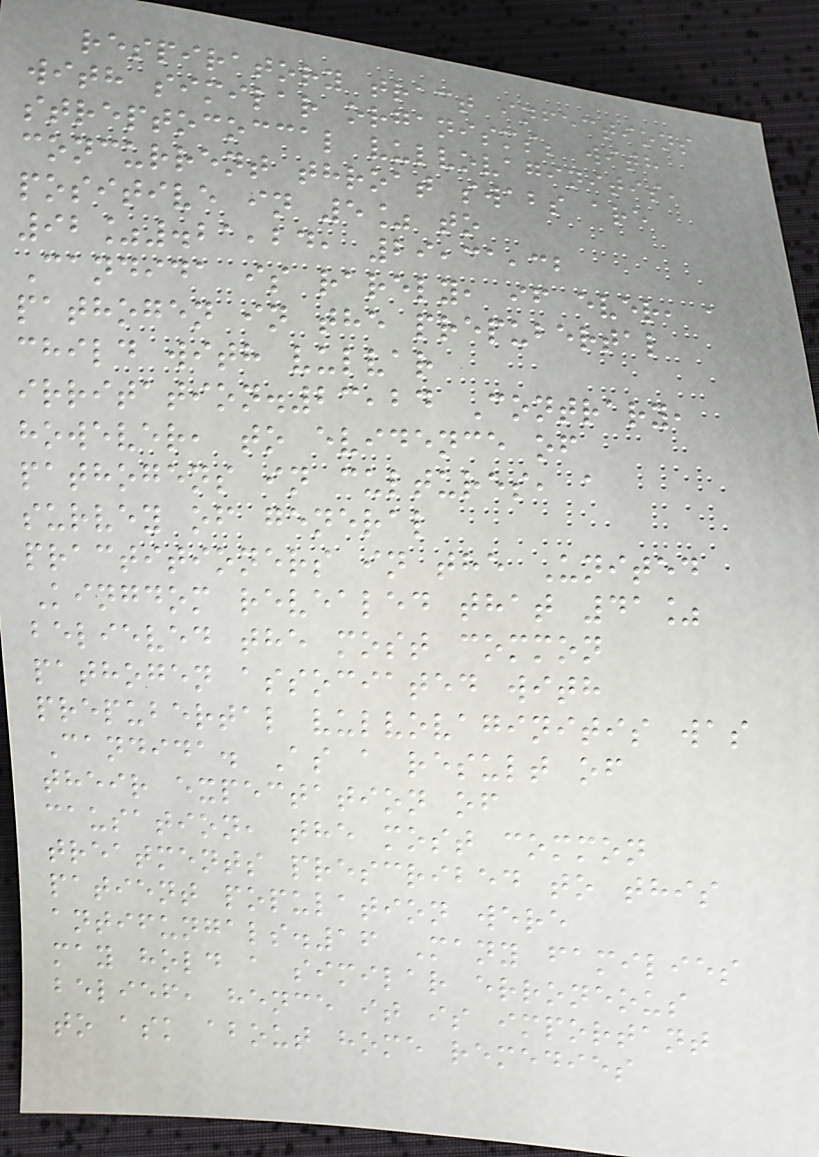respiratory tract infections
with similar organisms; with
streptococcal vulvovaginitis,
concurrent throat swabs are
positive in 5% to
92%.21,24, 29,31,32
Candida is rarely, if ever, a
pathogen in the prepubertal
child with vulvar
irritation.23,24 Contrary,
however, to evidence of
pathogens in cultures, a
survey of general
practitioners in the United
Kingdom revealed that 41%
believed the most common
pathogen associated with
prepubertal vulvovaginitis was
Candida. As a result of
their expectation of
causation, the most common
treatments prescribed to this
patient population were
antifungals.16 Many families
may hold a similar erroneous
belief, hence it is important
to ask about home remedies
